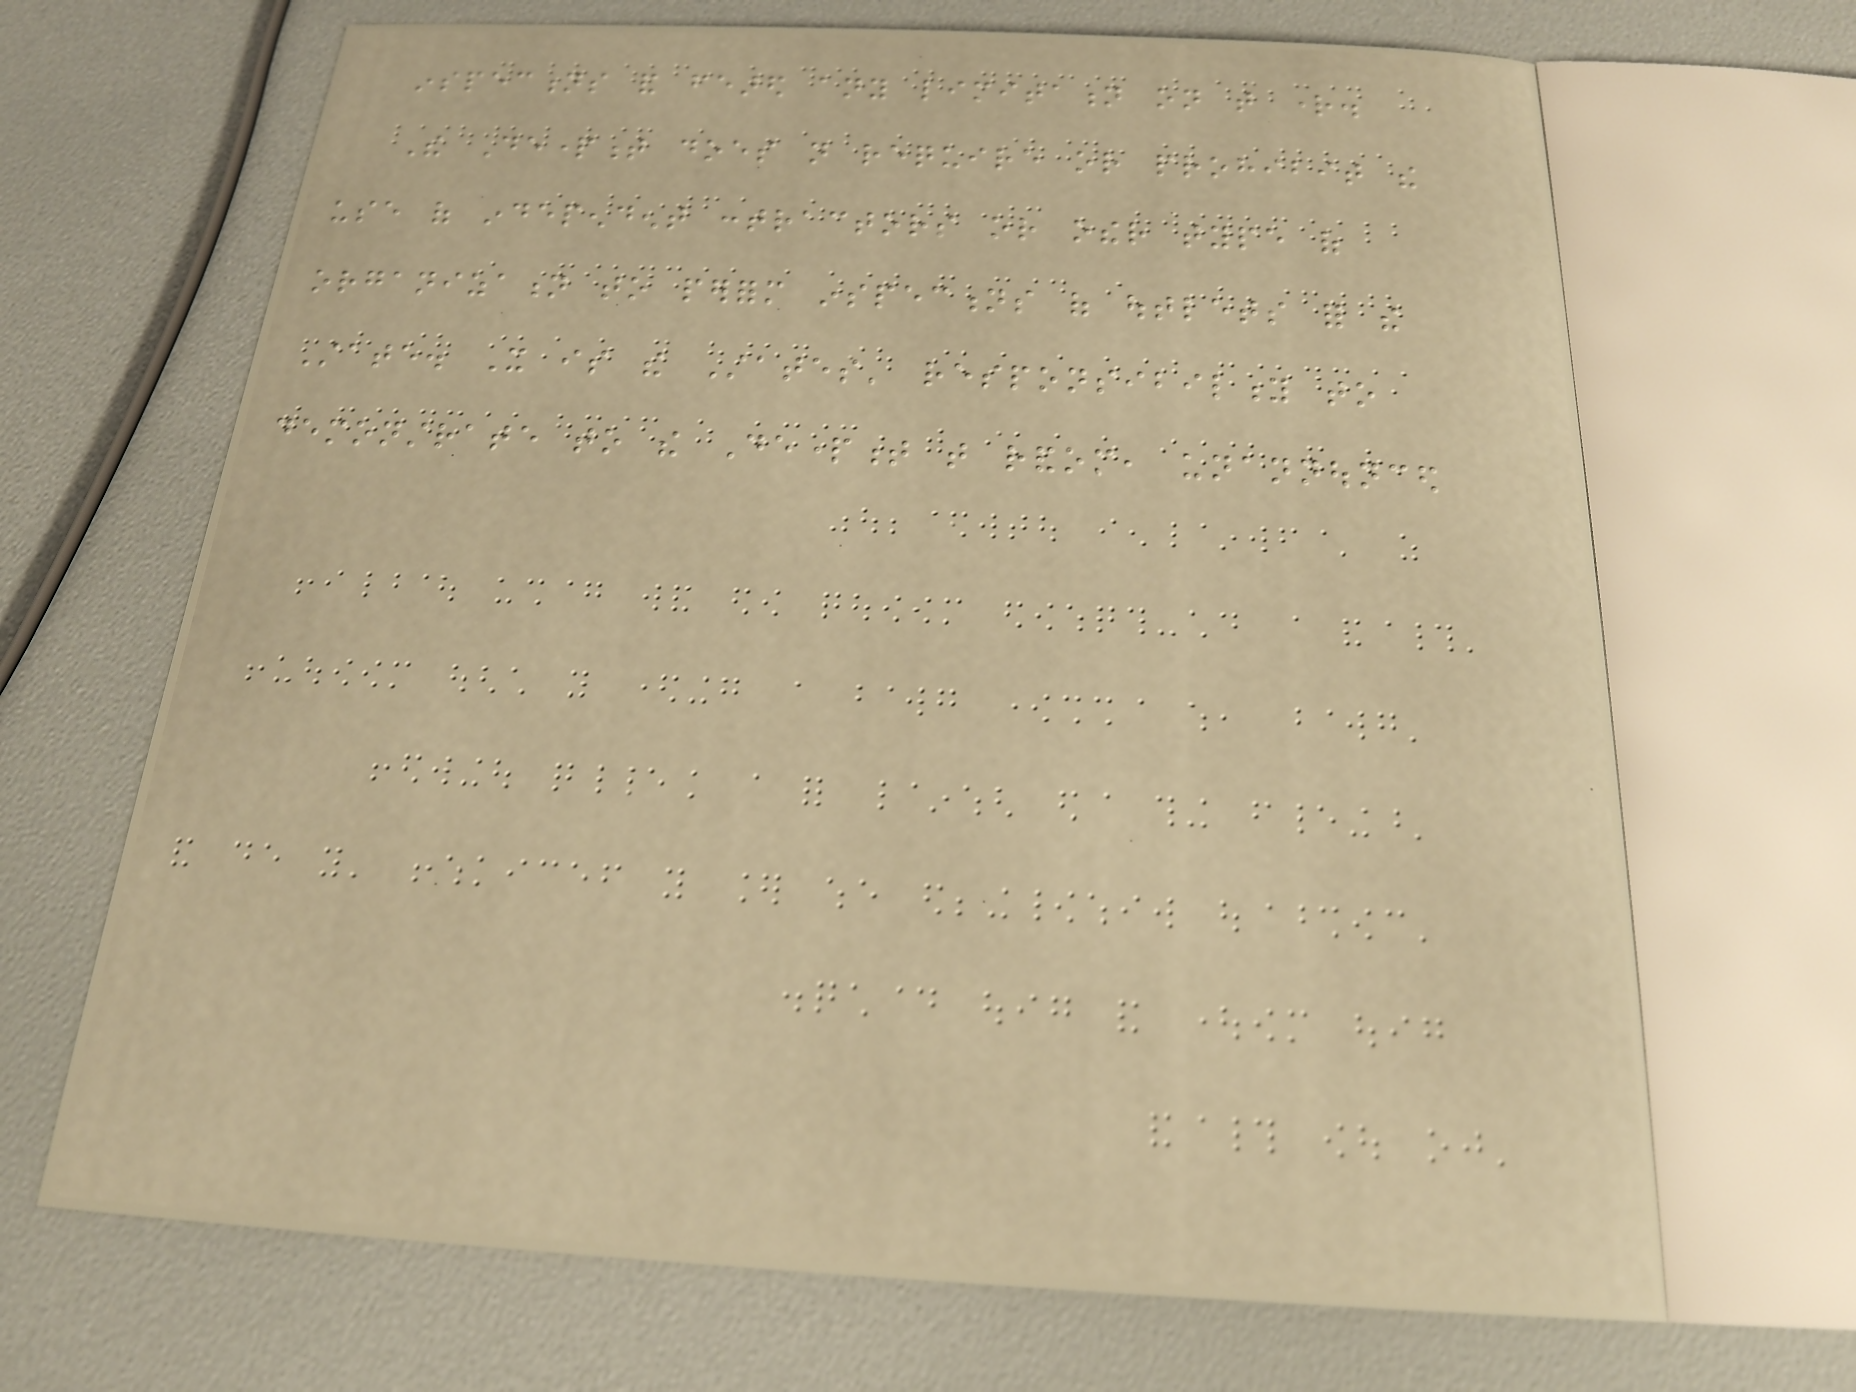inspections and feared any limitation on that right.
The Department does not require or prohibit the
use of independent contractors or other type of
organization to perform inspections of outlets for the
State. It is the States' responsibility to
demonstrate to the Department that random, unannounced
